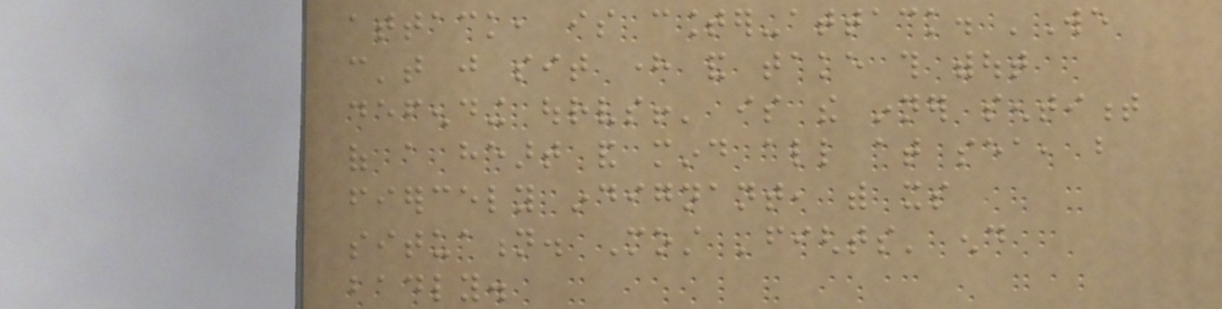attack, is counter-attack. 'We
can't just sit here and take this without
defending ourselves!' is the inner sentiment
of a heart and mind all at sea, but
fiercely indignant, with its
situation. Most 'fights' end
badly.
